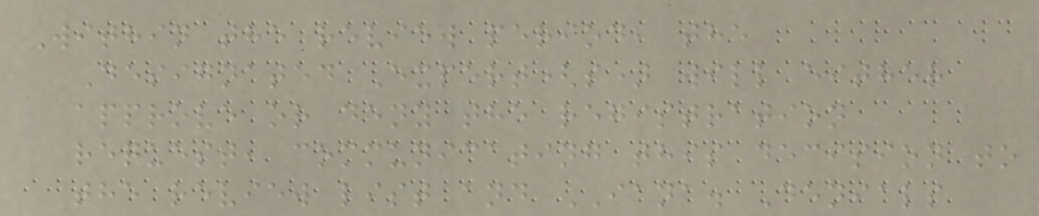Within the review period, the
Designated Expert(s) will either
approve or deny the registration
request, communicating this decision to
the review list and IANA. Denials
